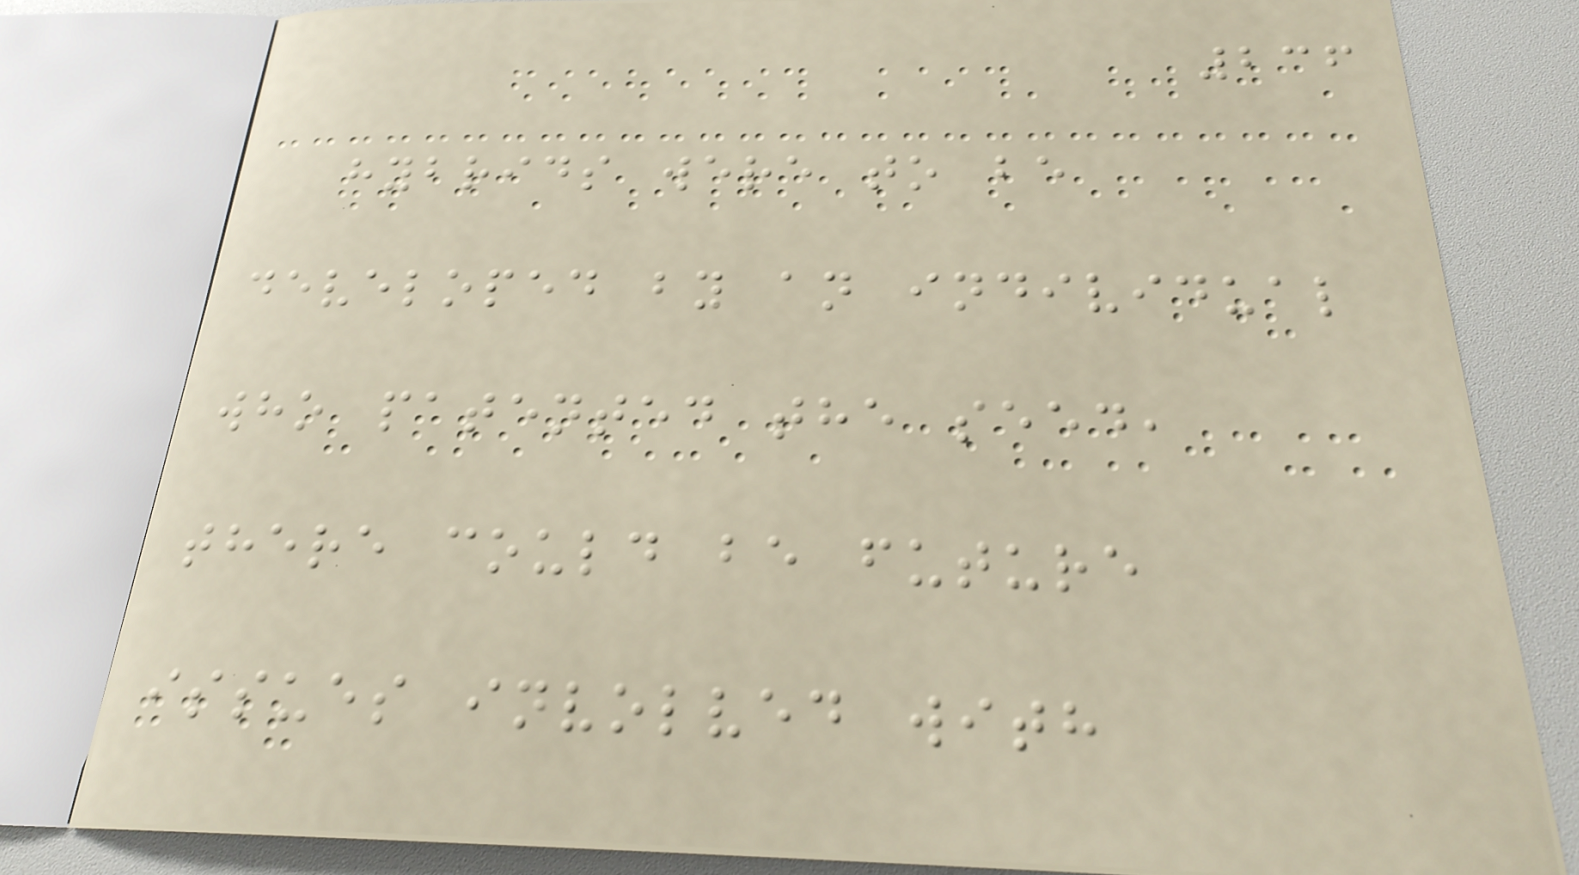236
hybrids were to be
developed by an individual
who patented the seed,
there could be future
issues involved with
